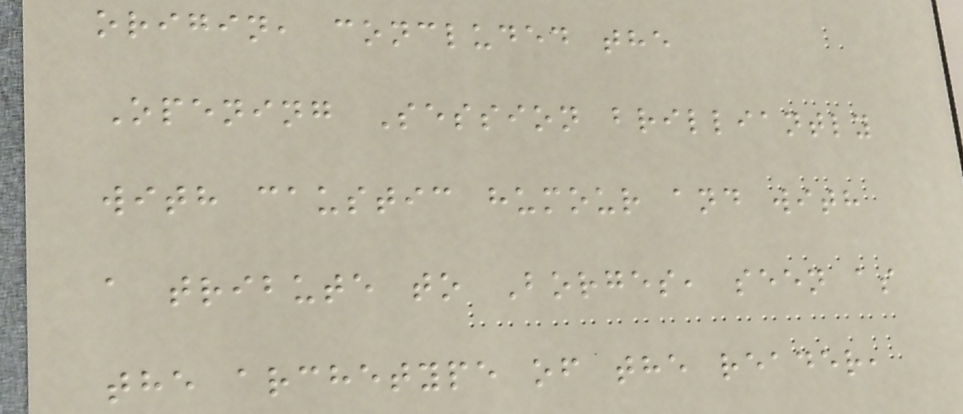origin, concluded the
Opening Session brilliantly
with caustic humour and with
a tribute to Borges, seen as
the archetype of the reader,
